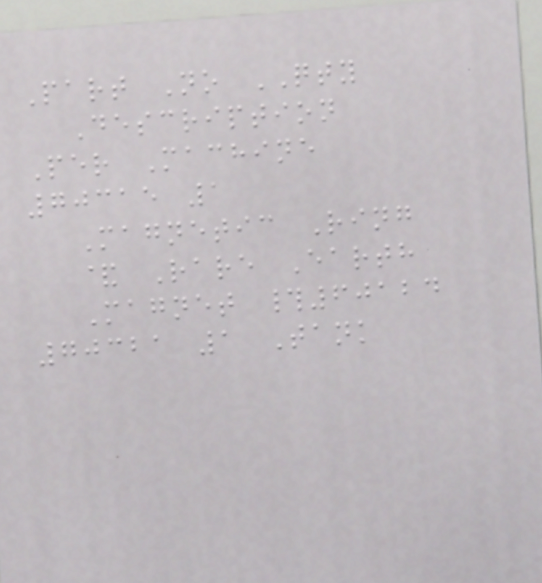Part No QTY
Description
Per Machine
70315 1
Magnetic Ring
& Rare Earth
Magnet #60124
70321 1 Tank
